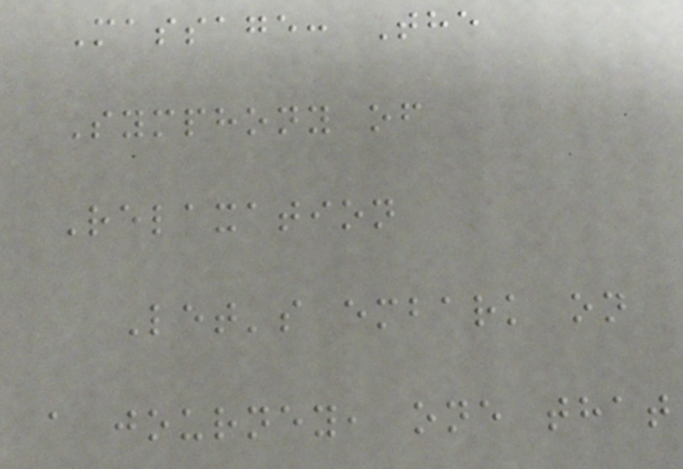Massage: The
Symphony of
Relaxation
Let's embark on
a journey, one that
